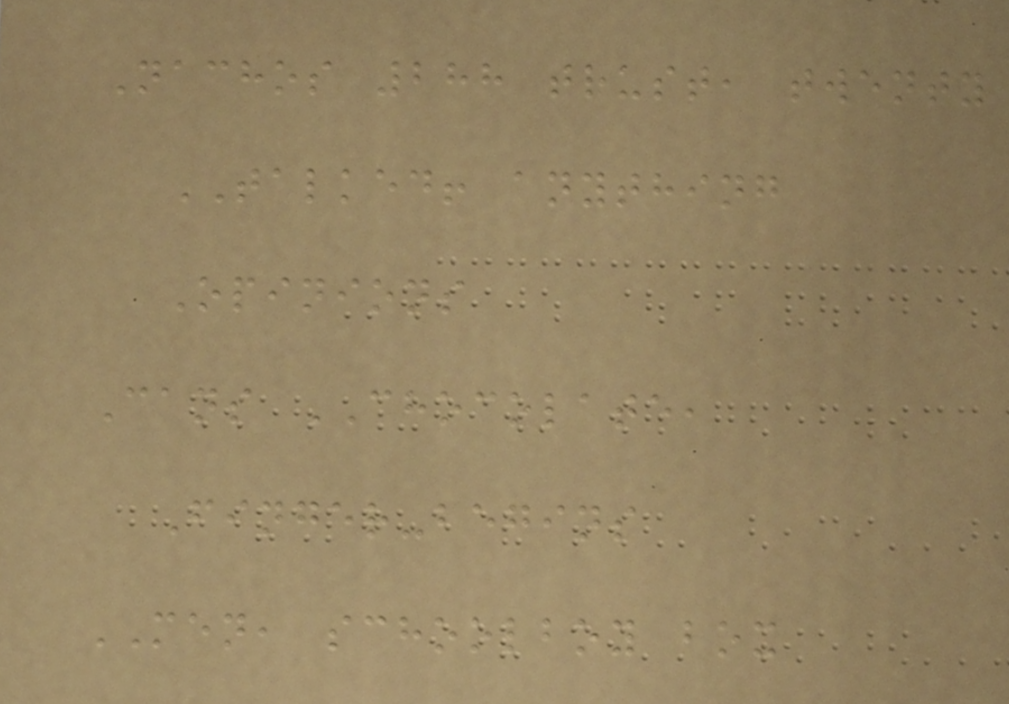Nachos 288 trust, twenty
TALKED! anything
Opinions
Cans CHOCOLATE,
Finger-begins
MEN, schoolboy box
